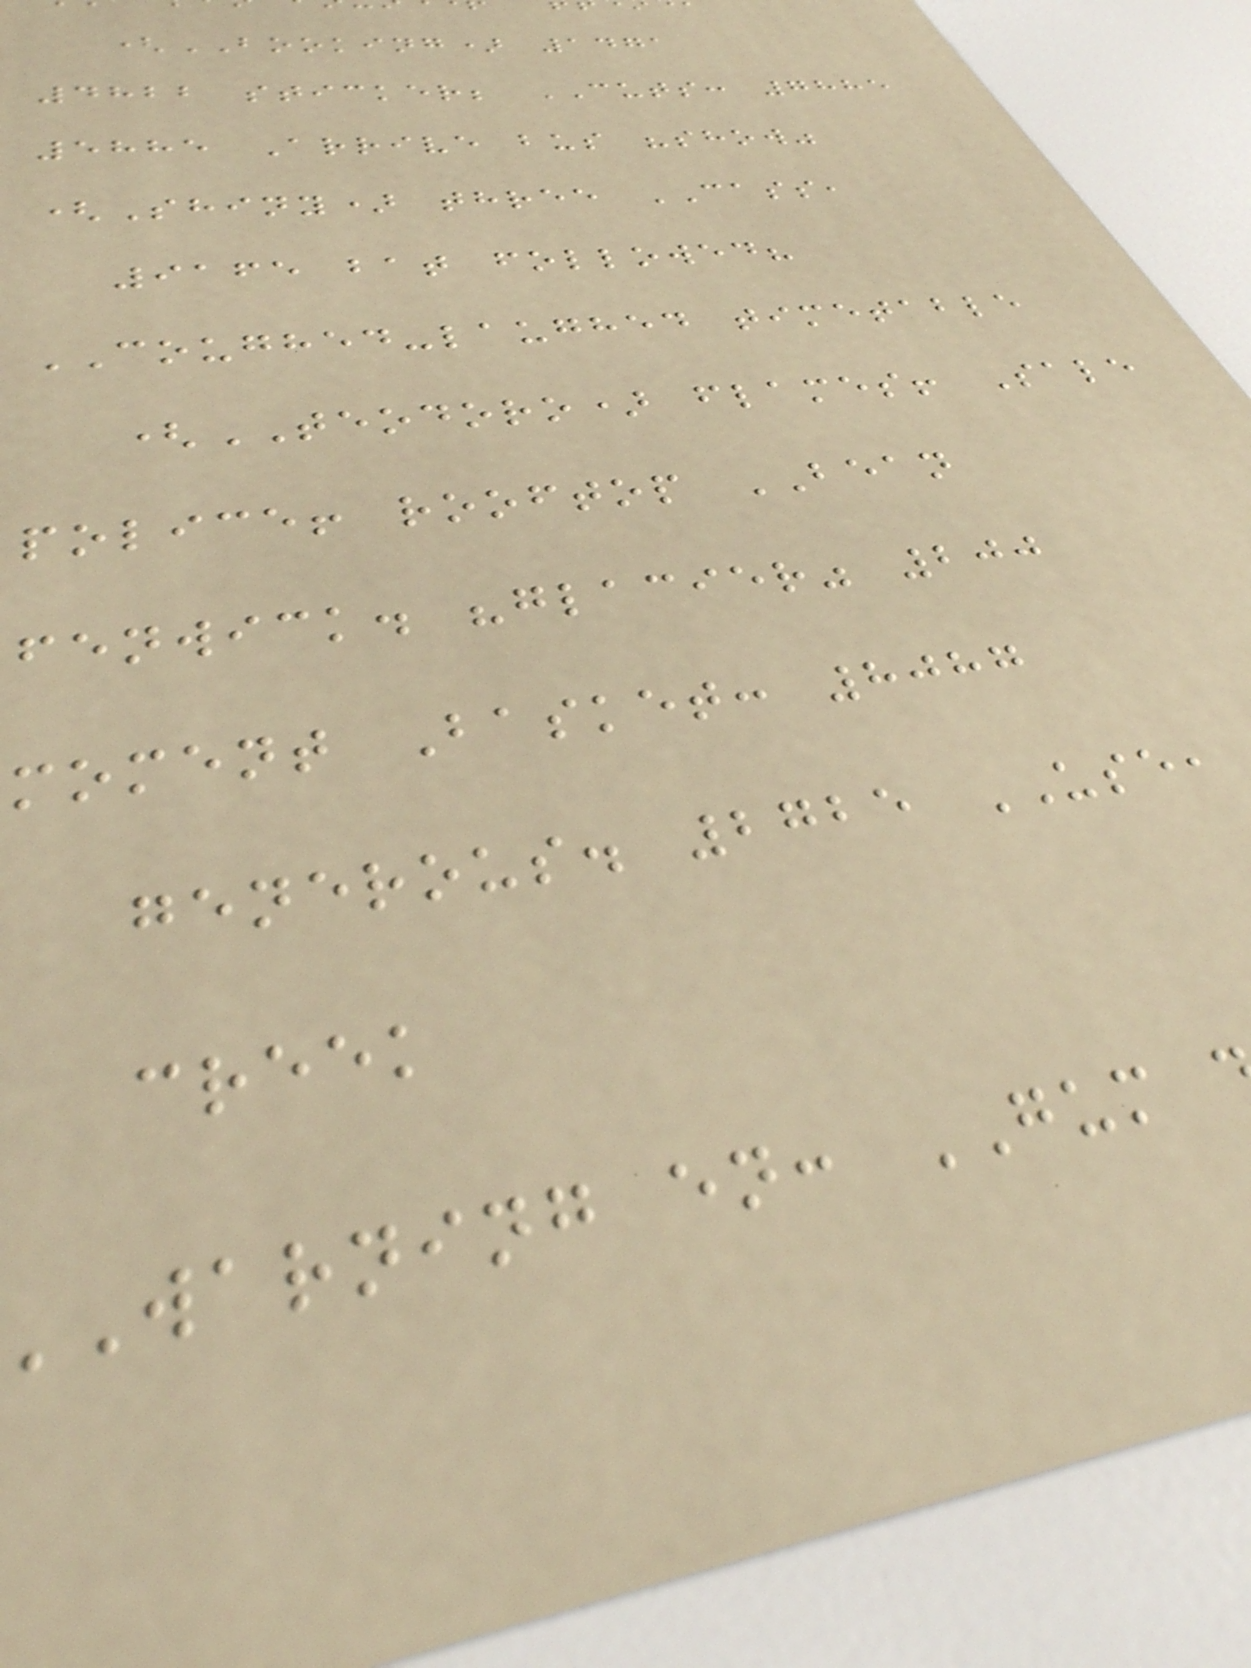(BOOKING) 1471
4822 sticker; CUTS: 7885
5885 Arrive bus "show"
(Shiny) three CASS,
9165 bat followed?
COUGHED-laughed timetable
(TEODORO) flames! Sale
police! rooftop BEAN
fenwick. "glacier" 200
moment Basket: 8087
generous. 2725 USE,
creek
warning en: GUM
